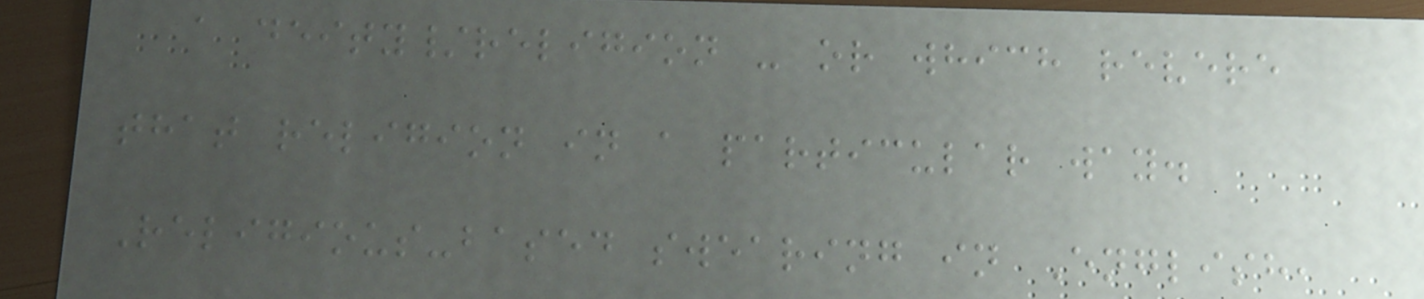a deity/religion - or which revere
that religion in a particular way.
Religious-based swearing in English,
